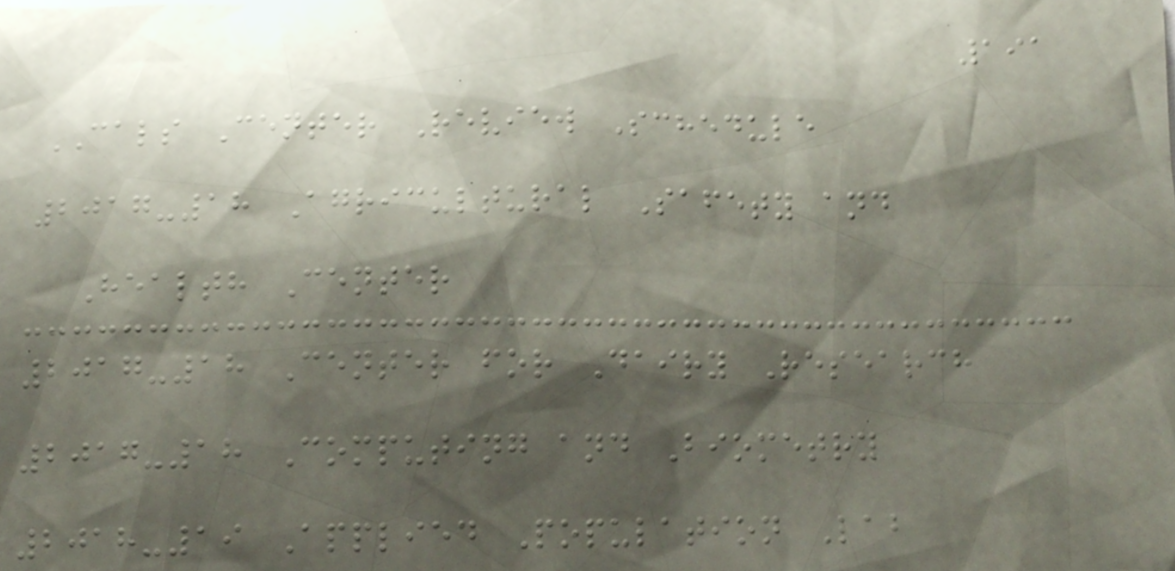191
CALS Center Review Schedule
2017-18 Agricultural Safety and
Health Center
2017-18 Center for Dairy Research
2017-18 Computing and Biometry
2018-19 Applied Population Lab
